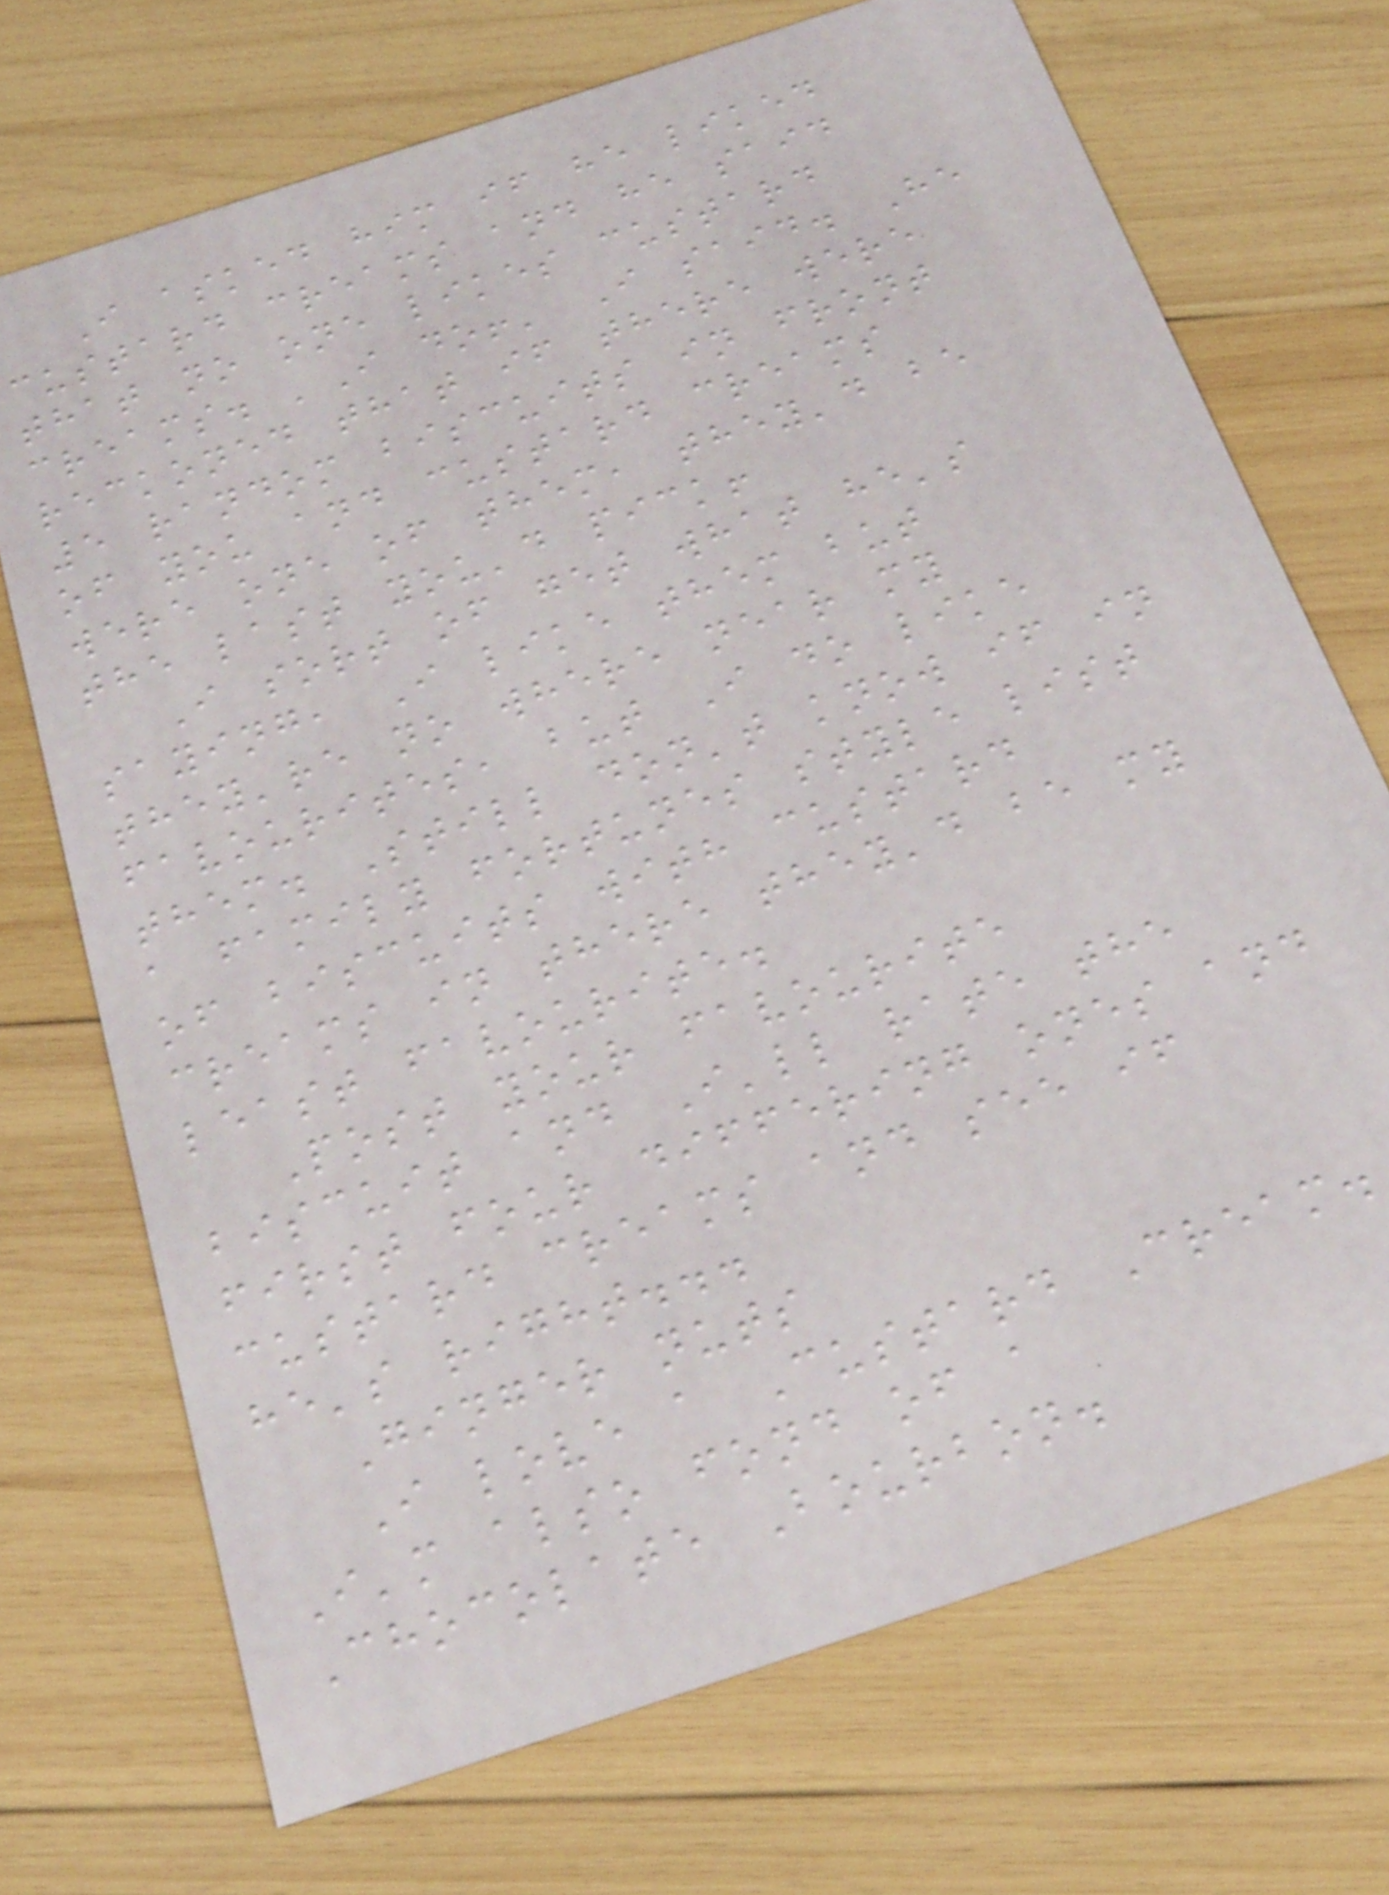I asked him if he liked
custard creams and he said
that no one likes custard
creams. 'I do!' I said. He
reckoned that if there were
5 random biscuits in front
of you and custard creams
were one of them, they'd be
the last you'd pick!
I sort of get what he's
saying, I like them but
they're no where near my
favourites, but I do like
them. Still don't know if in
a family fortunes style list
of biscuits with custard
creams in there they'd be my
least favourite.
Post your favourite
biscuit and I'll rate the
first four differing ones and
custard creams and see if
he's right...
Ginger nuts
I love a Custard Cream.
I'm also fond of a
Chocolate Bourbon.
